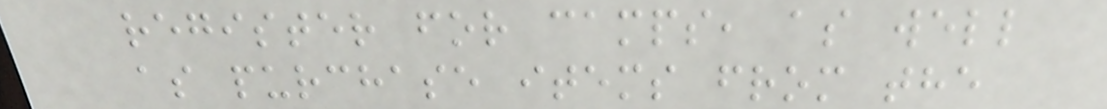register for camps, as well
as purchase items from the
